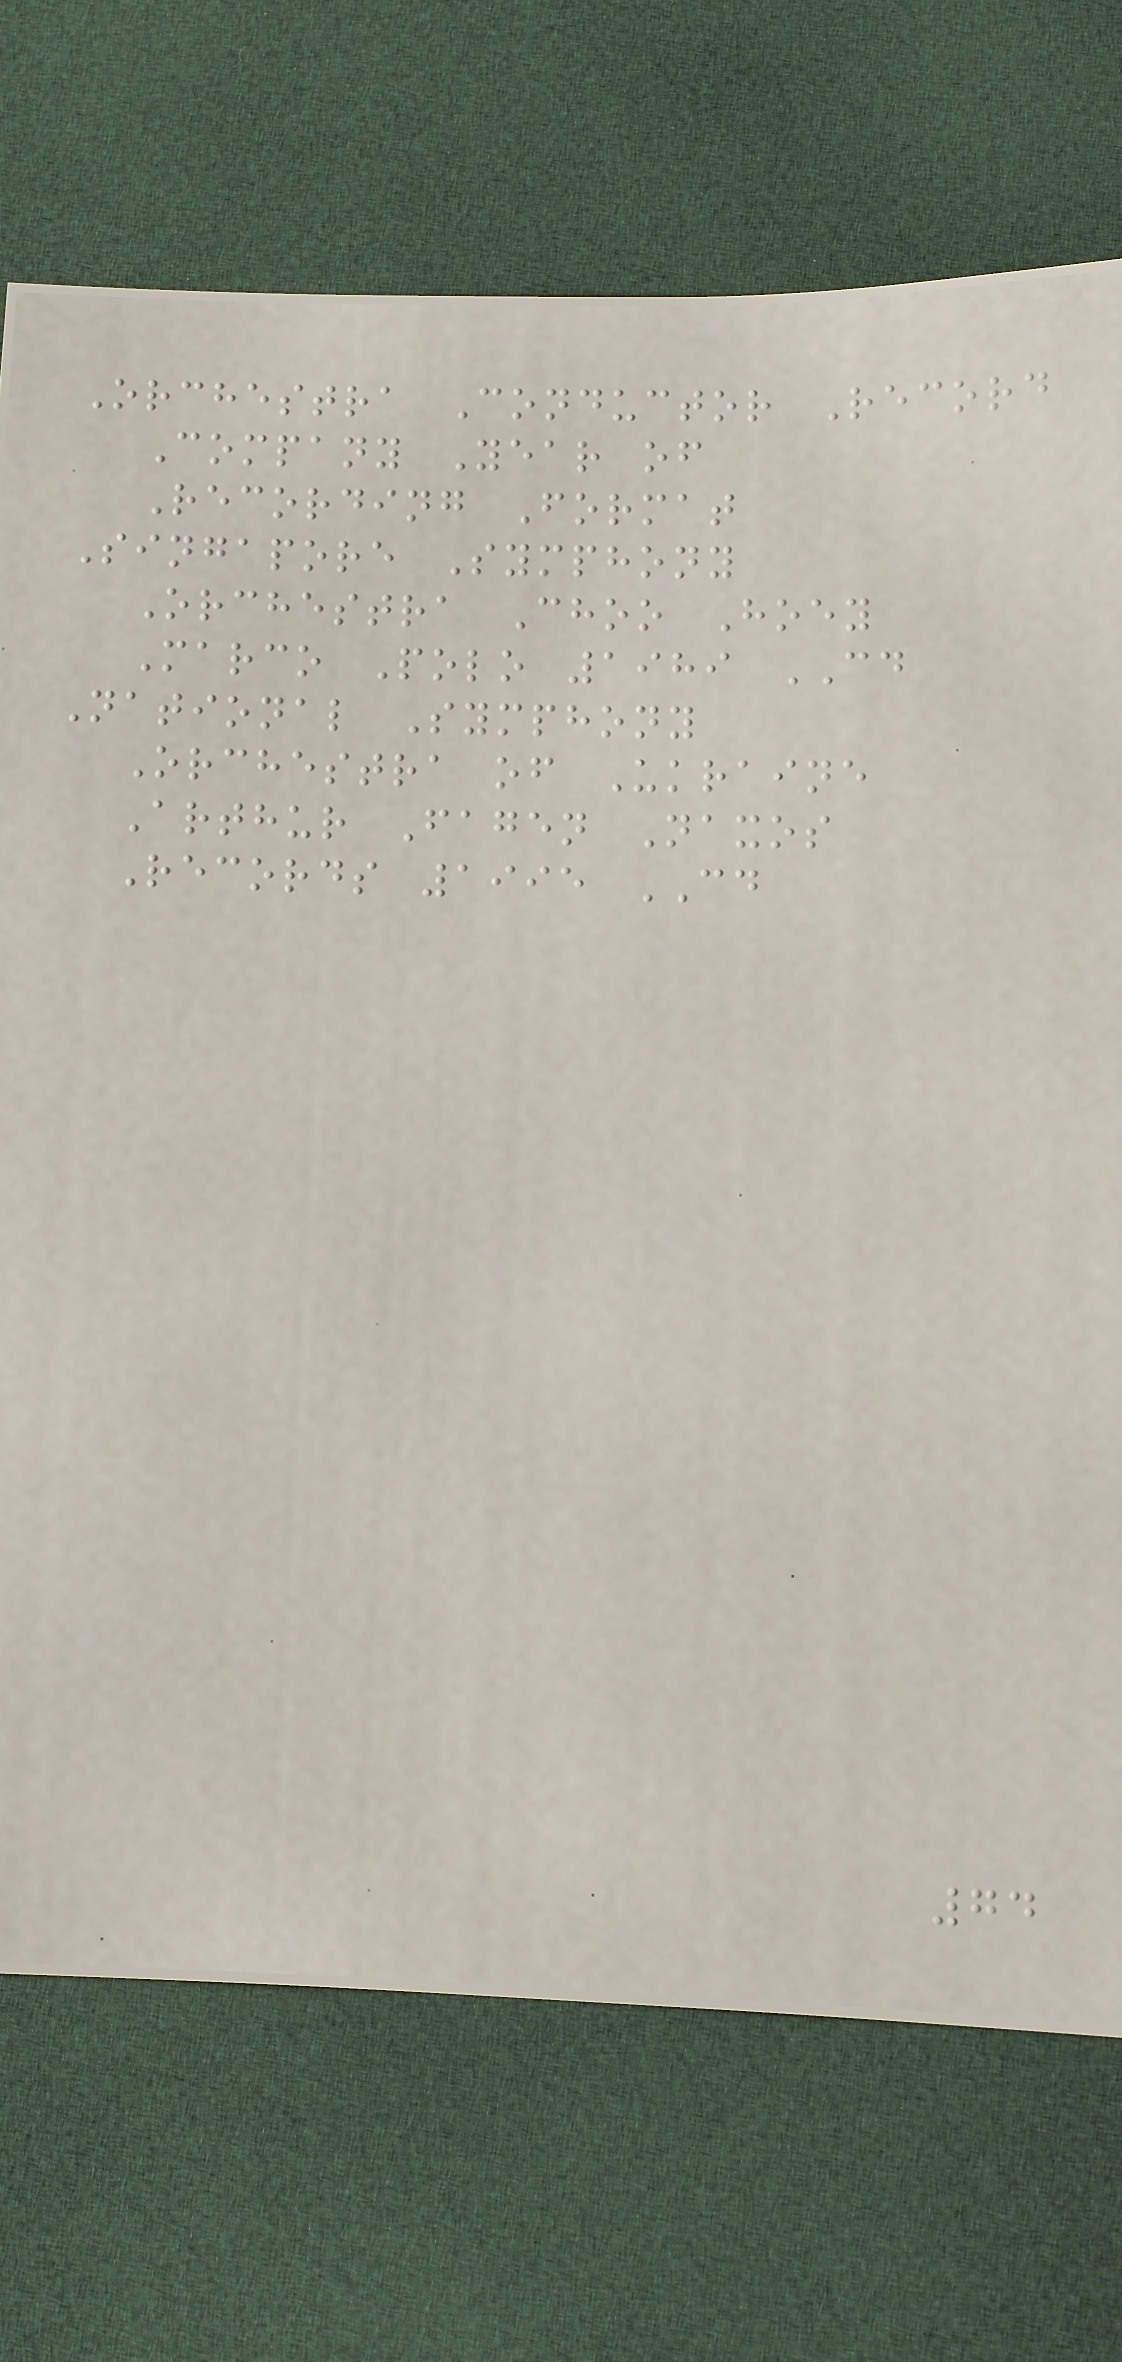Orchestra Conductor Record
Company Year of
Recording Format
Singapore Symphony
Orchestra Choo Hoey
Marco Polo 1989 CD
National Symphony
Orchestra of Ukraine
Arthur Fagen Naxos
Records 1995 CD
74
